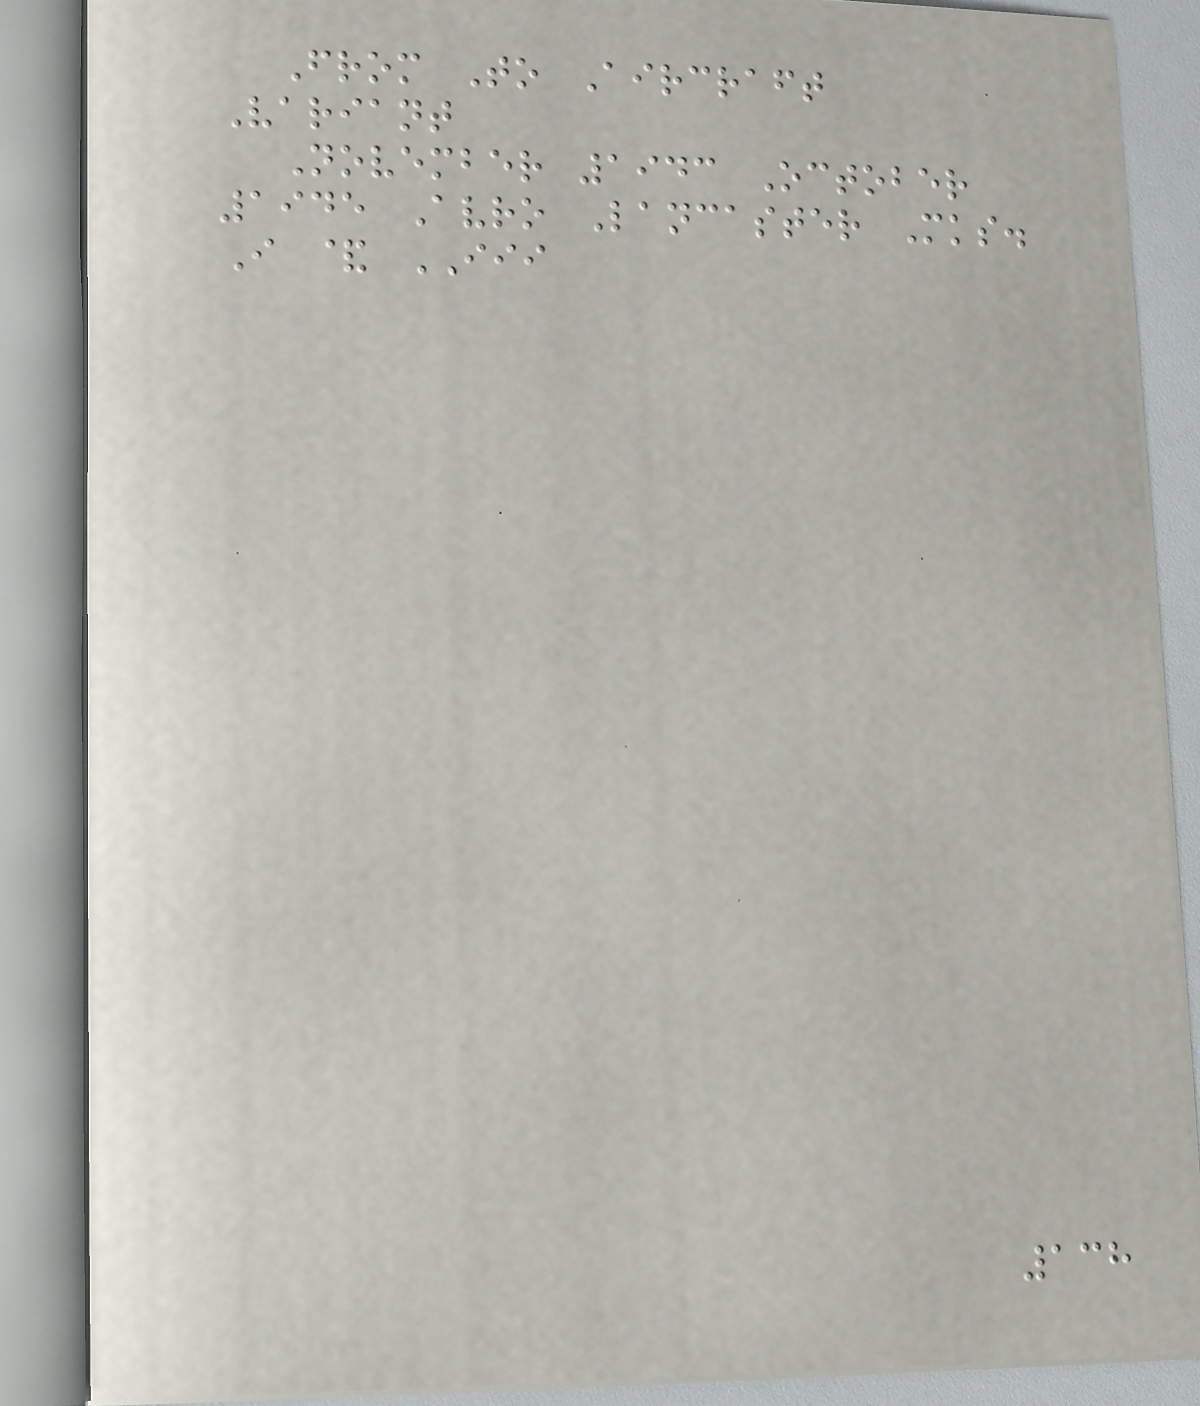From To Aircraft
Variant
November 1943 October
1945 Avro Lancaster Mks.
I & III
138
